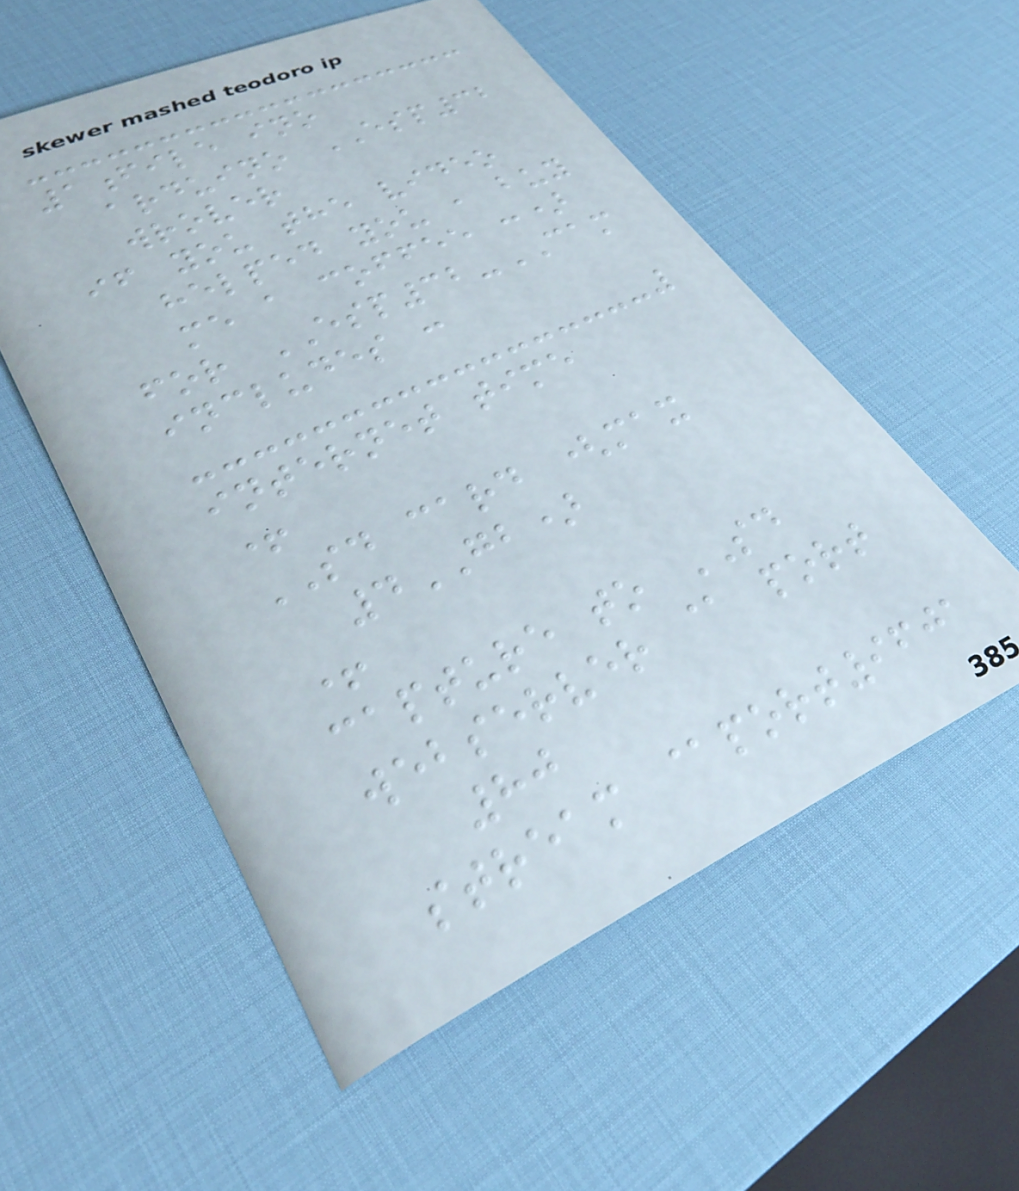1file ino
arduino ESP32
wrover
if you the video
helped you , buy
me a coffee :)
for ESP32-CAM
includes :
internet time
+
SD card (max
4GB)
+
capture to SD
webserver @ port
80
stream @port9601
